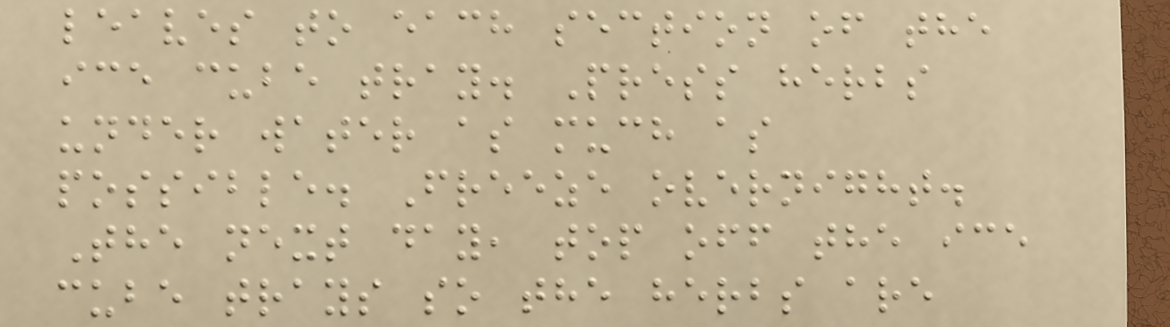leaves to each section of the
ice cube tray. Press herbs
under water as much as
possible. Freeze overnight.
The next day, top off the ice
cube trays so the herbs are
